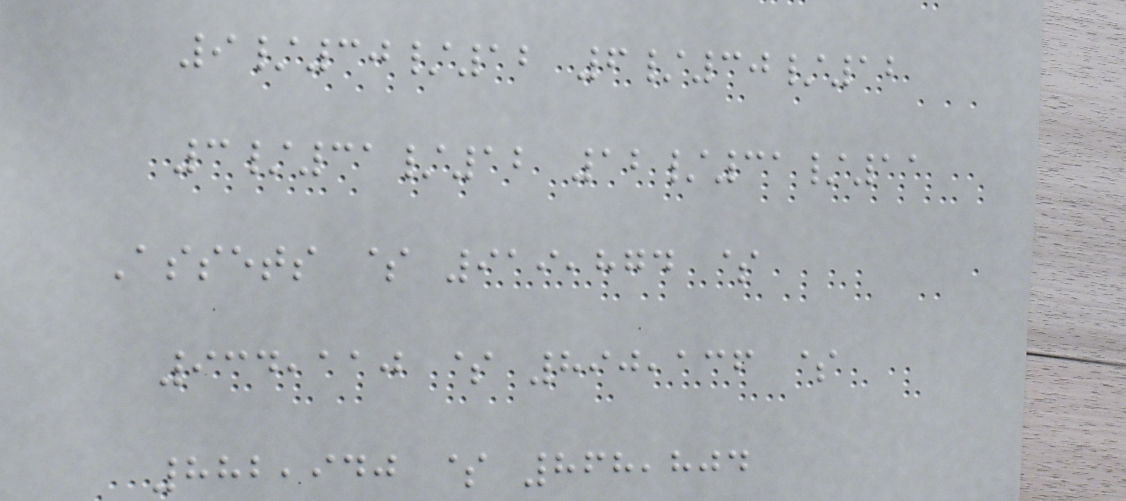9/30/12 6/30/12
3/31/12 12/31/11
Assets $ 919,874 $
934,110 $ 890,136 $
882,940 $ 868,804
